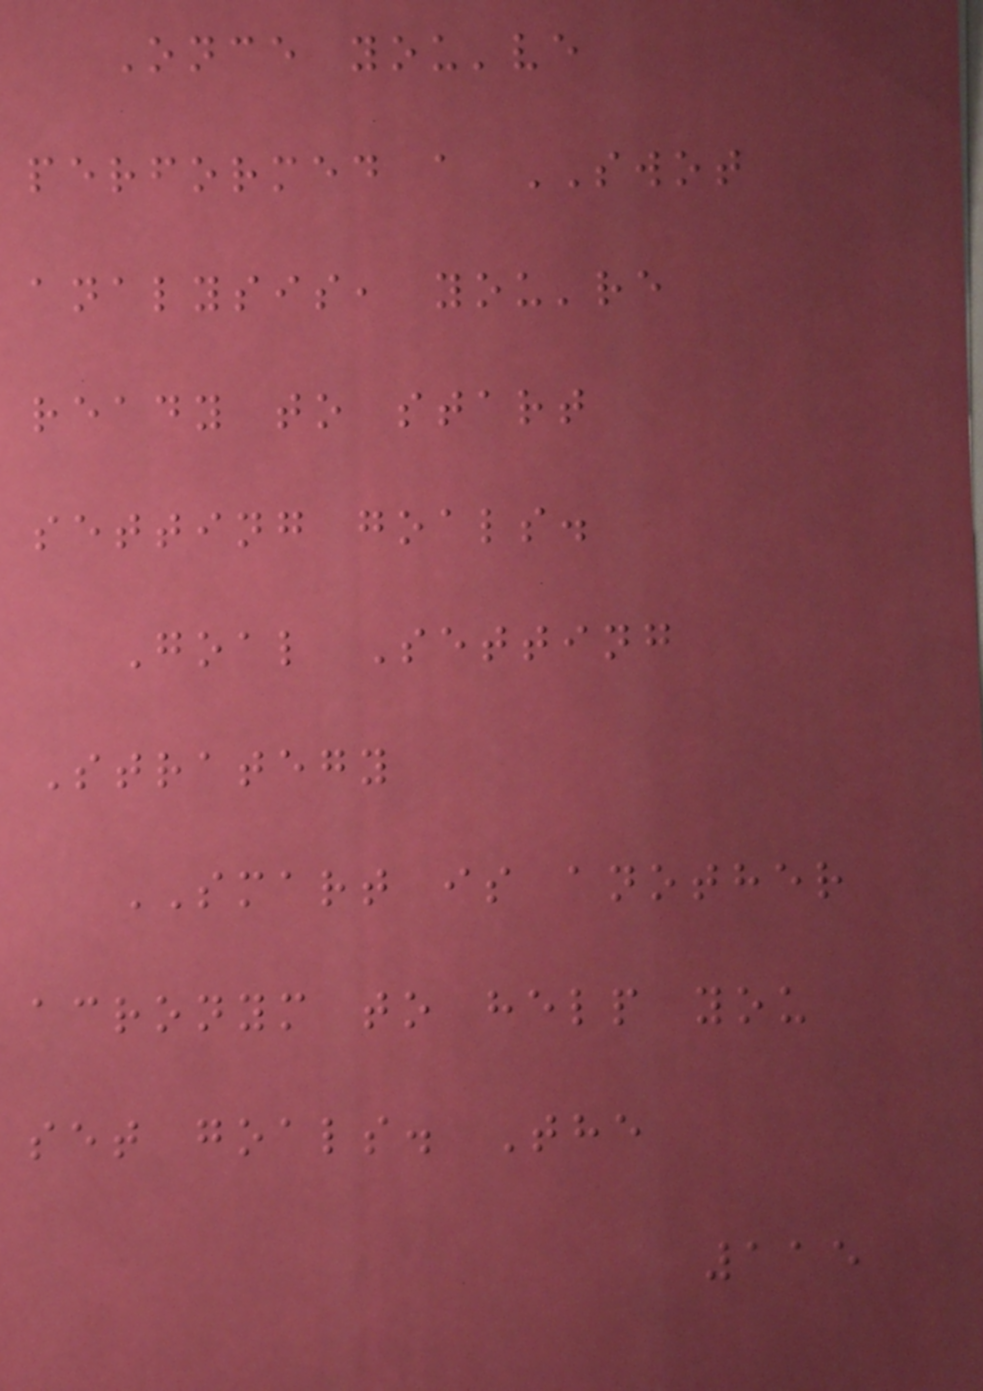Once you've
performed a SWOT
analysis, you're
ready to start
setting goals.
Goal Setting
Strategy
SMART is another
acronym to help you
set goals. The
115
